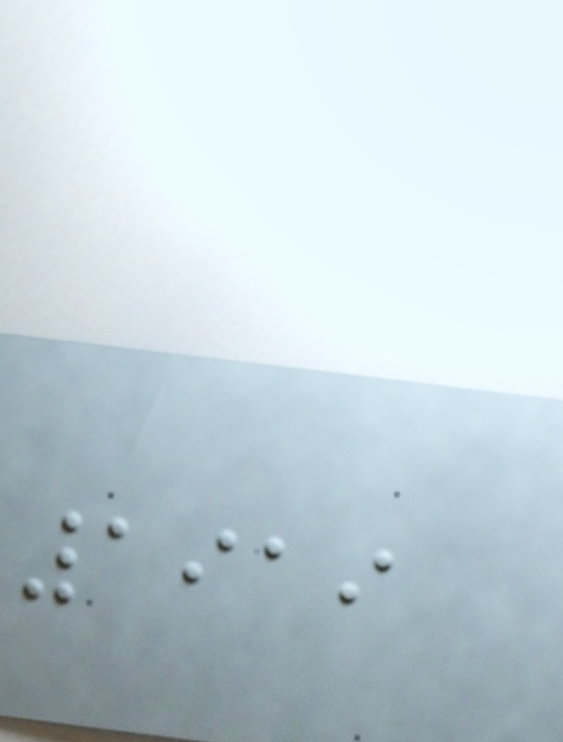1919
